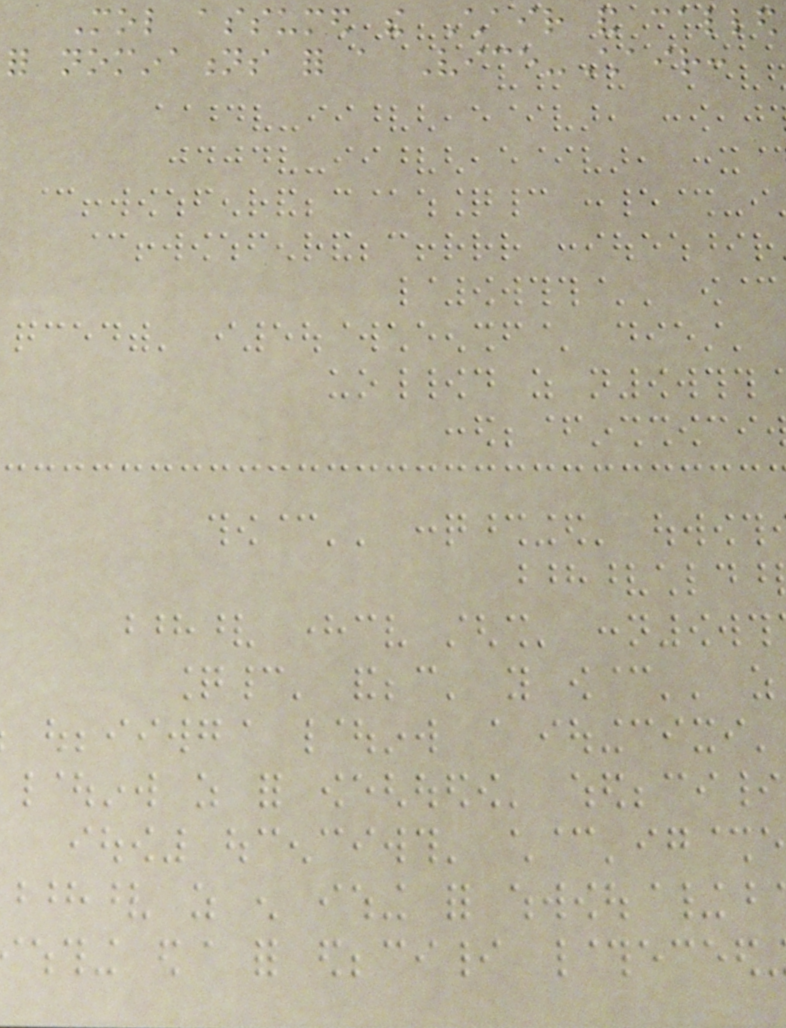Mol assumed the Chair and called
for nominations for a Vice-Chair:
